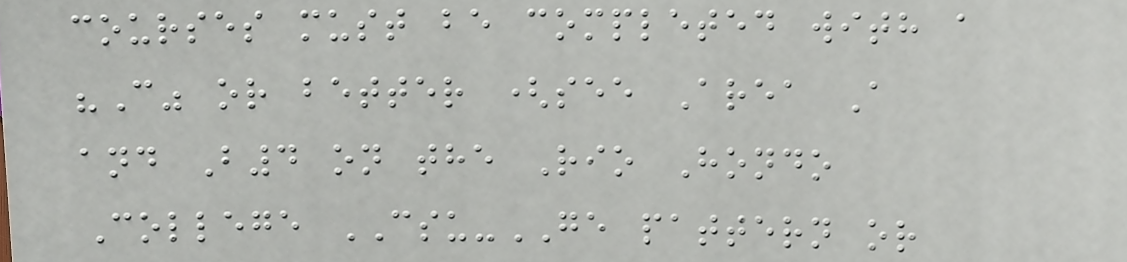courses must be completed with a
"C" or better (see Area A
and B4 on the Rio Hondo
College CSU-GE pattern or
